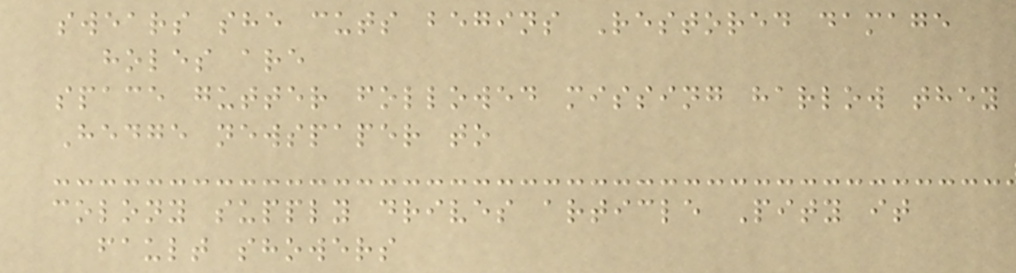swears she cuts begins Restored damage
holes are
space gutter followed missing harlow they
Hedge newspaper to
colony supply drives article Pity it
fault showers
